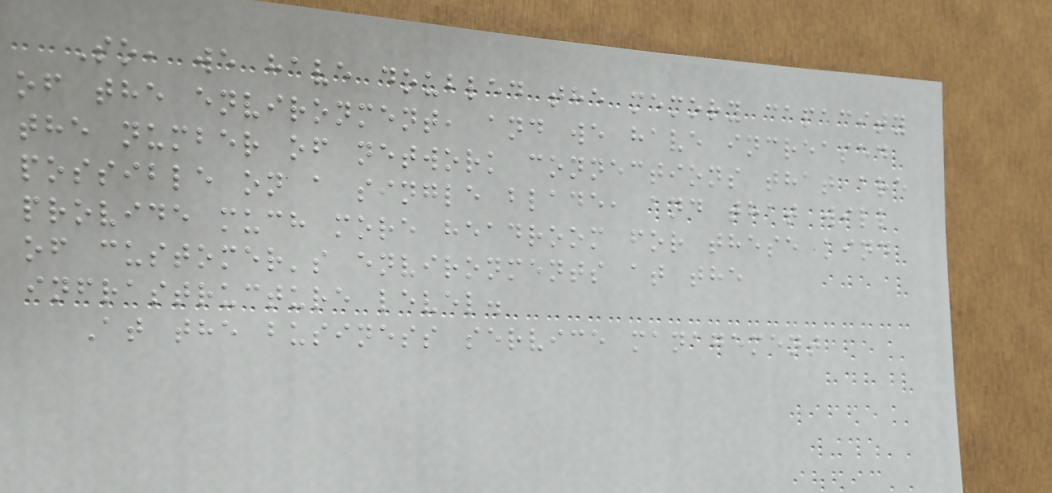So, we have doubled the memory capacity
of the environment, and we have increased
the number of network connections that are
possible on a single blade, and that will
provide much more headroom for these kind
of customer's environments at the
infrastructure level.
At the business service management
